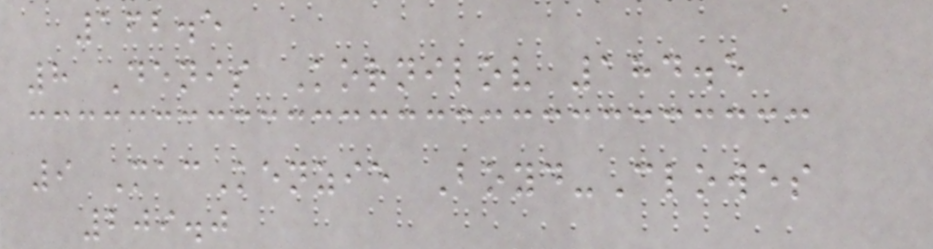162.5
8 Denis Kornilov 184.5
9 MacKenzie Boyd-Clowes
209.0
